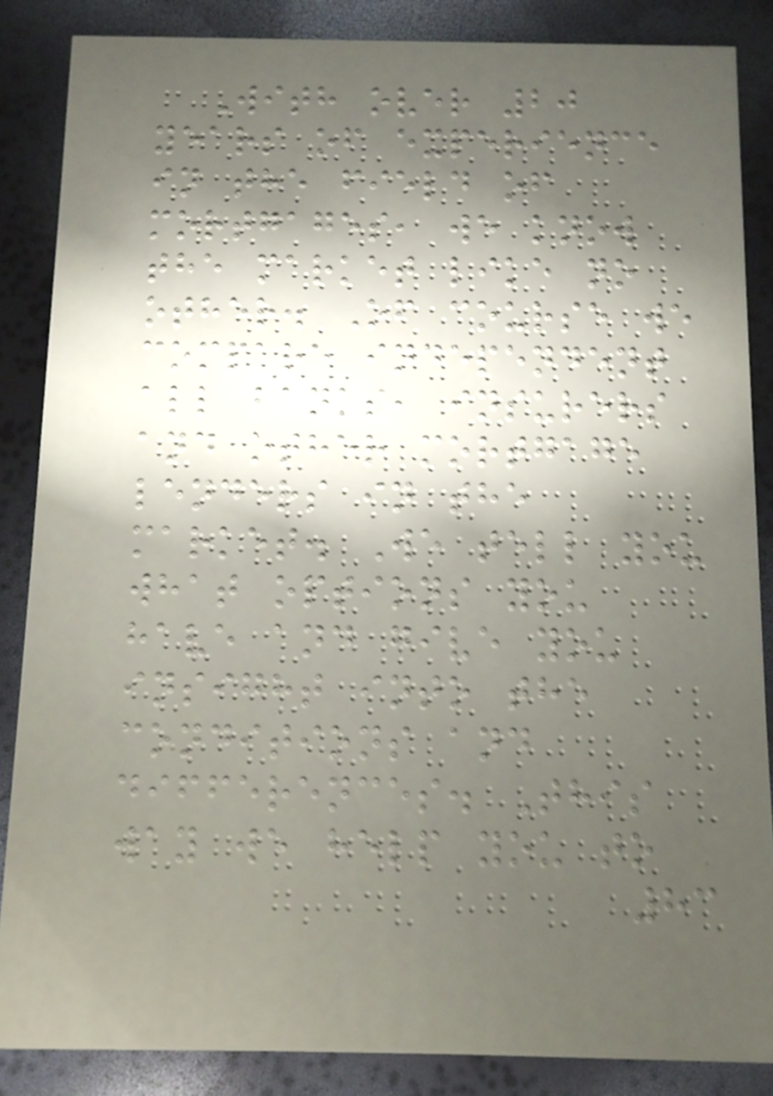With over 20
years of experience
in the field of
mortgages, we know
the market like no
other. Of course we
compare independent
all banks, insurers
and other mortgage
lenders in the
market. We tell you
what options you
have and give you
insight into the
conditions and
differences. This
way we help you to
83
